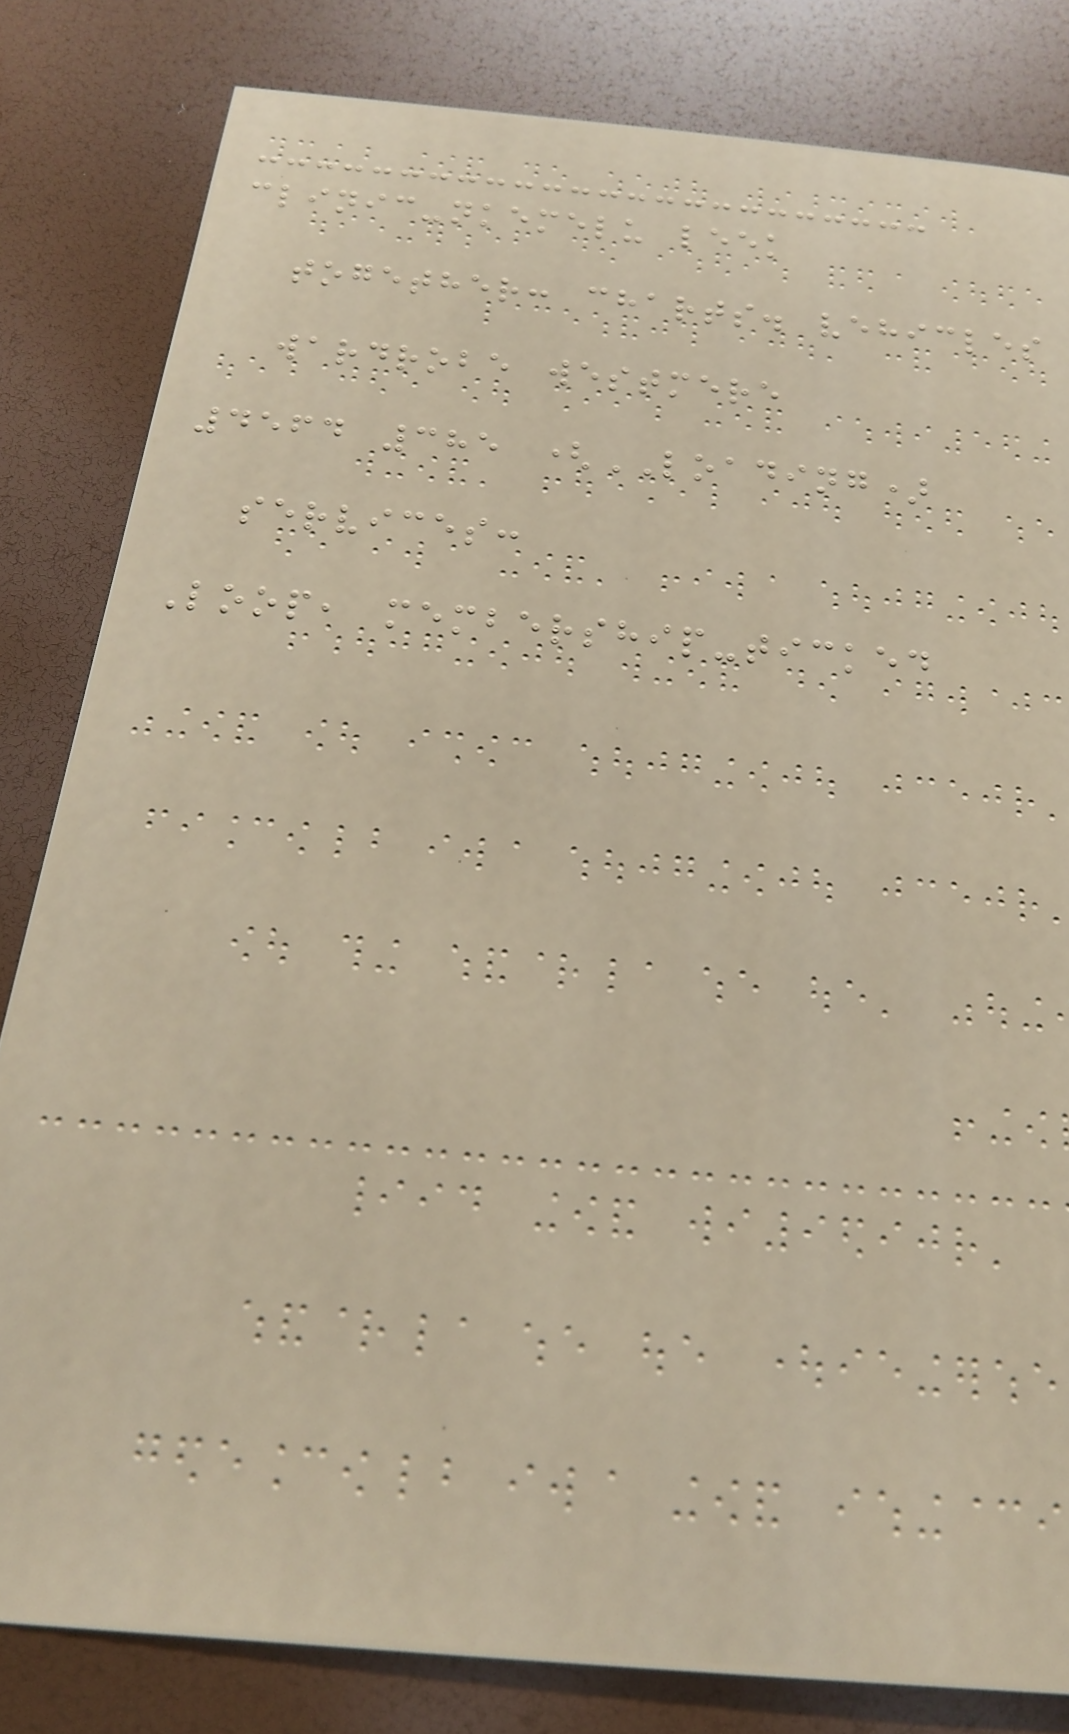clinic-nkemelu leek
together: charts. vehicles
wardrobe westmere
4564 385 (LOADING)
services:
Loop, membership-ticked
